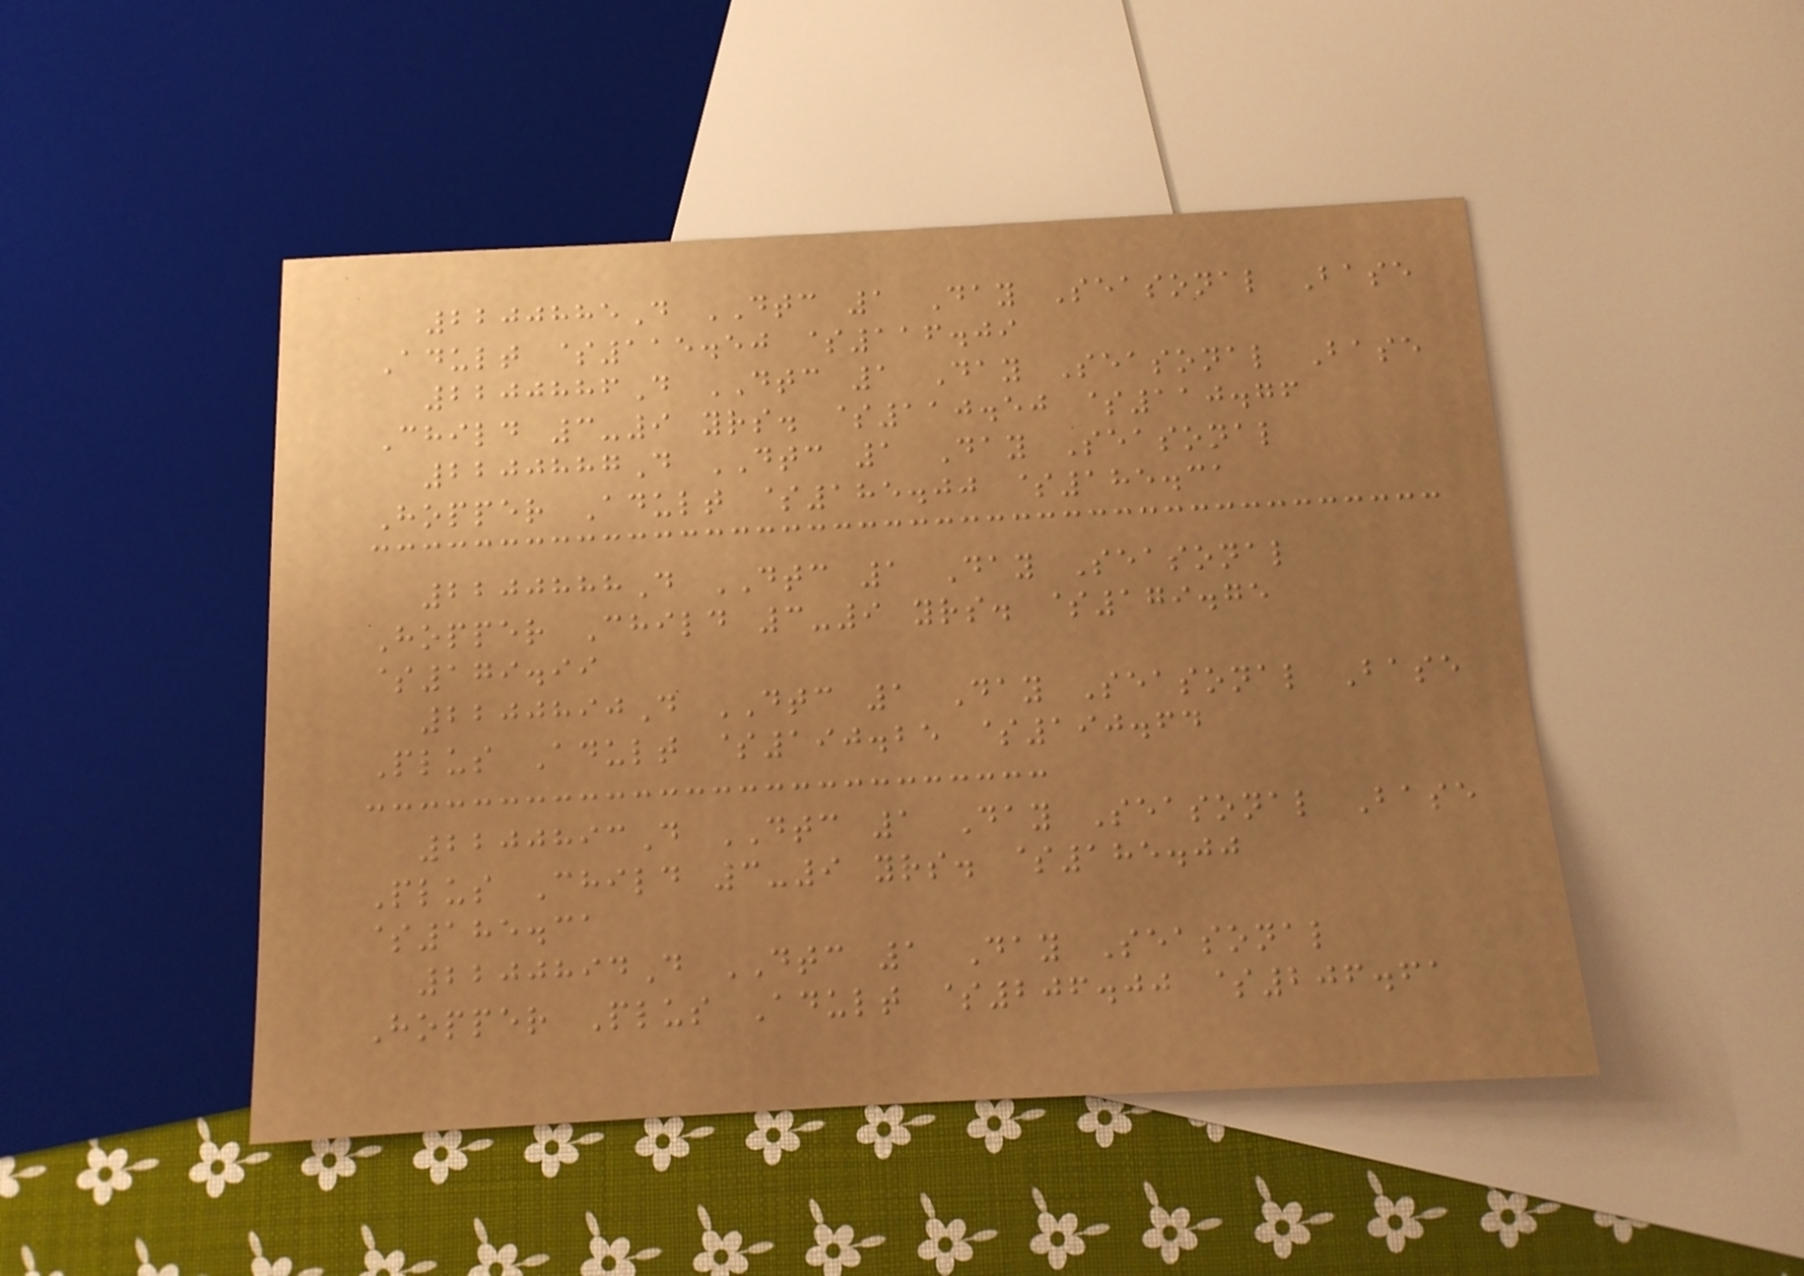2200885D DTC 1 Day Seasonal Base
Adult $115.50 $116.09
2200886D DTC 1 Day Seasonal Base
Child 3-9 yrs. $110.50 $110.76
2200887D DTC 1 Day Seasonal
Hopper Adult $185.00 $185.31
2200888D DTC 1 Day Seasonal
Hopper Child 3-9 yrs. $179.75
$179.99
2200890D DTC 1 Day Seasonal Base
Plus Adult $190.25 $190.64
2200893D DTC 1 Day Seasonal Base
Plus Child 3-9 yrs. $185.00
$185.31
2200894D DTC 1 Day Seasonal
Hopper Plus Adult $206.00 $206.61
